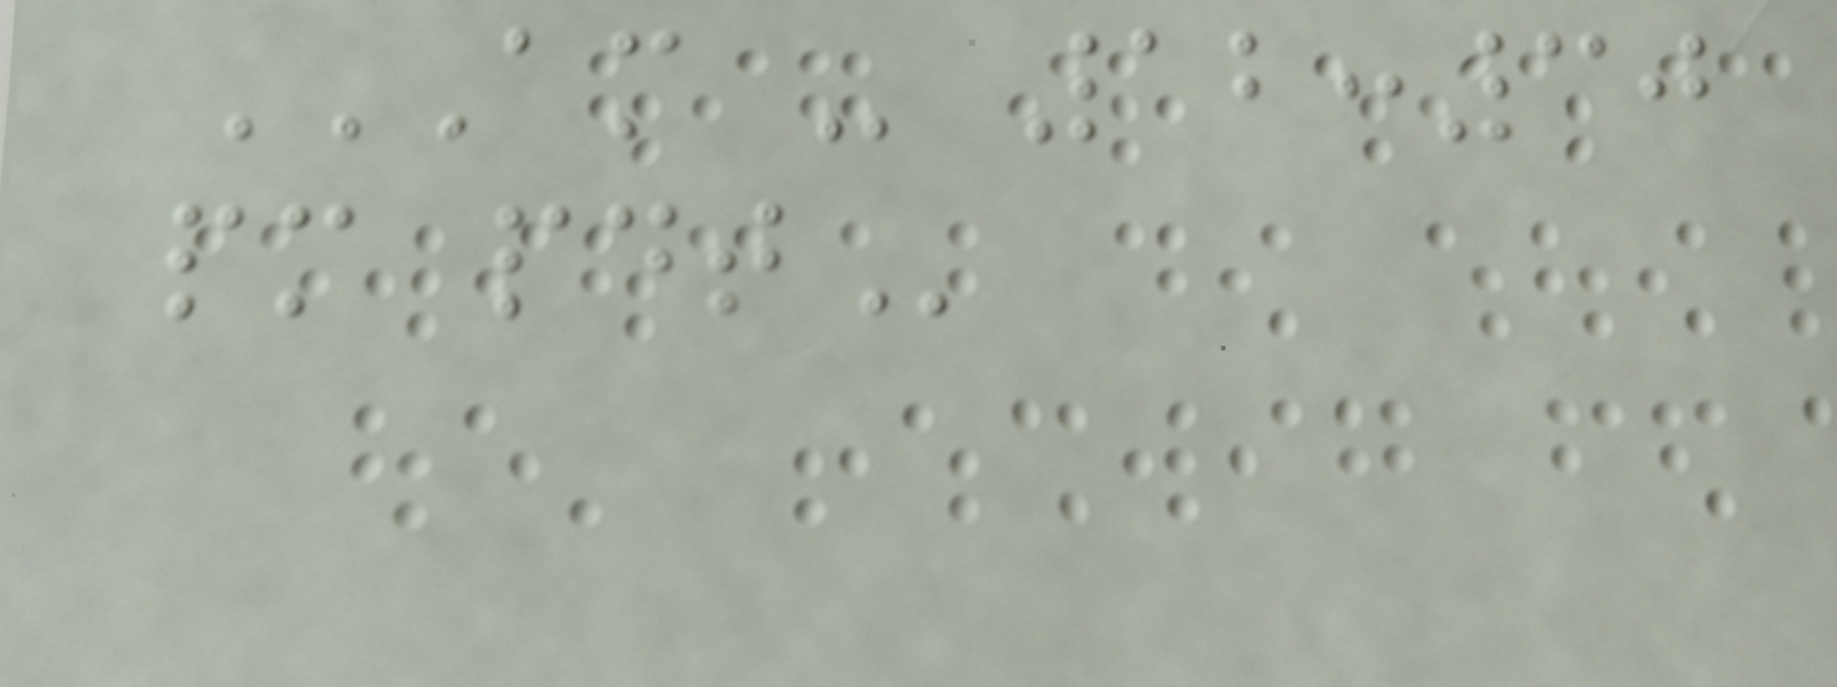AM - 12:30
PM PDT
